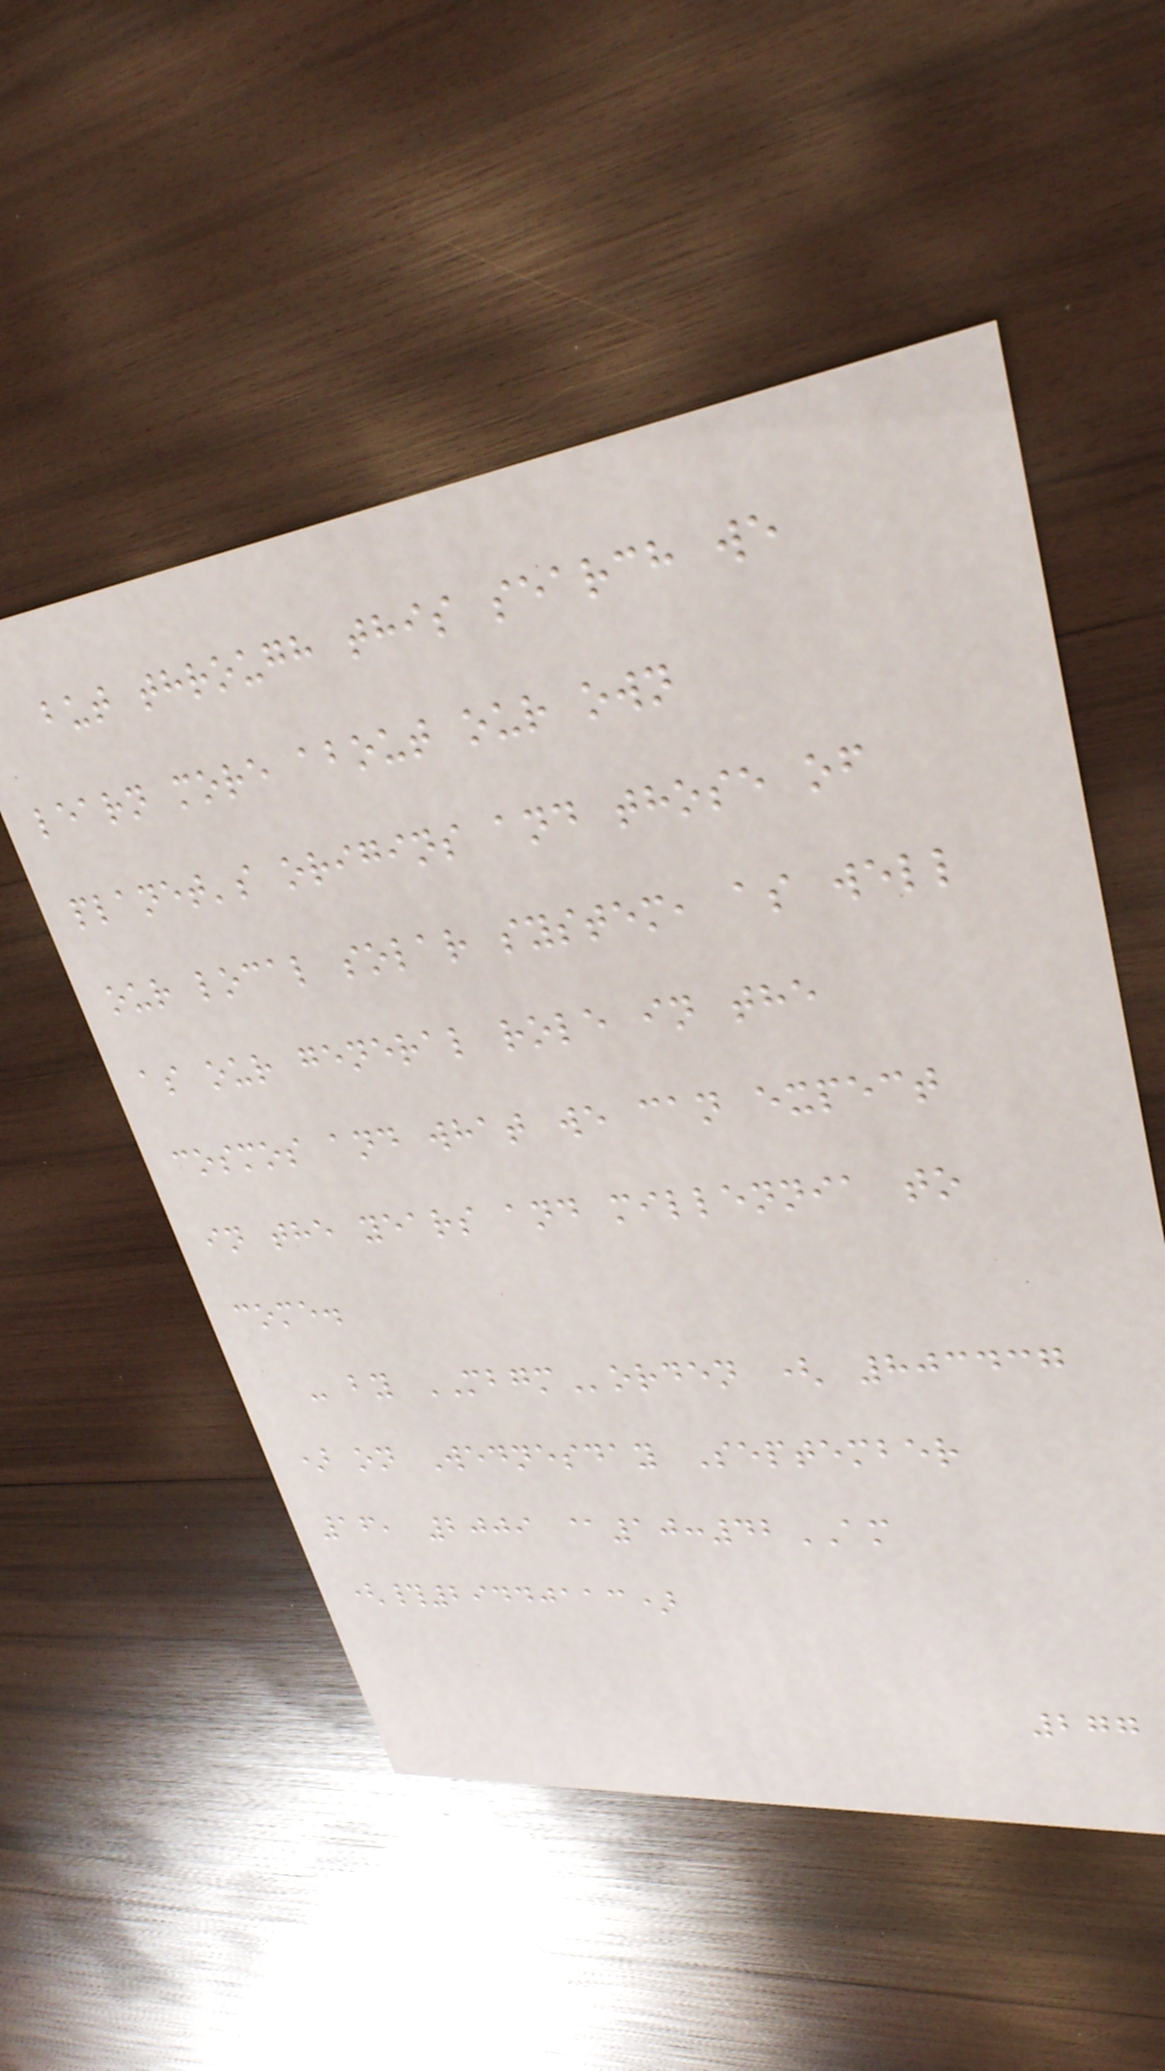but through this search we
learn more about our own
planet's origins and those of
our local solar system, as well
as our general role in the
cosmos and what we can expect
in the years and millennia to
come.
- by MBGMorden ( 803437
) on Wednesday September
16, 2009 @10:42AM
(#29440113)
277
